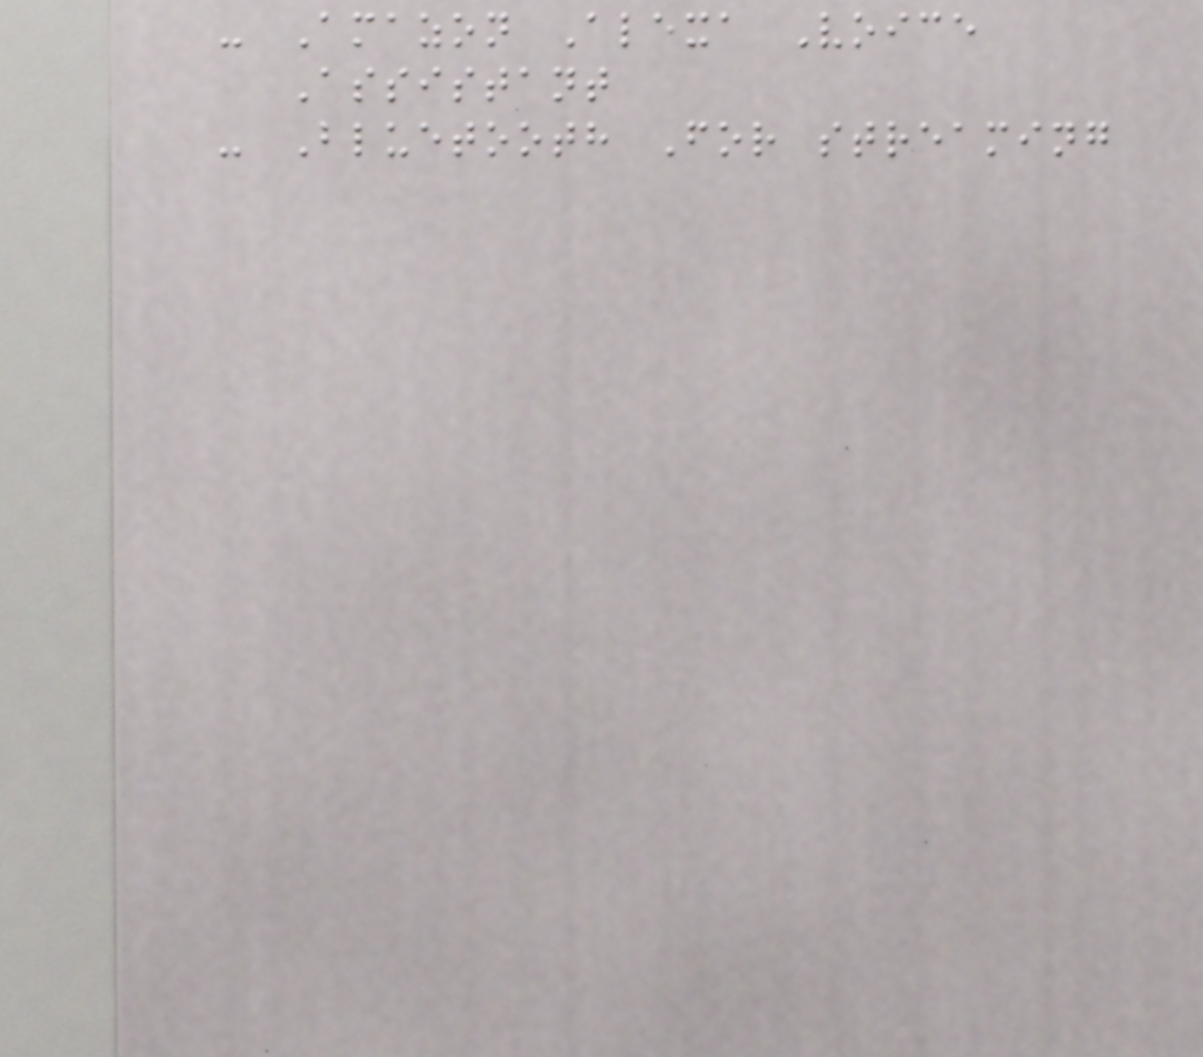- Amazon Alexa Voice
Assistant
- Bluetooth For streaming
